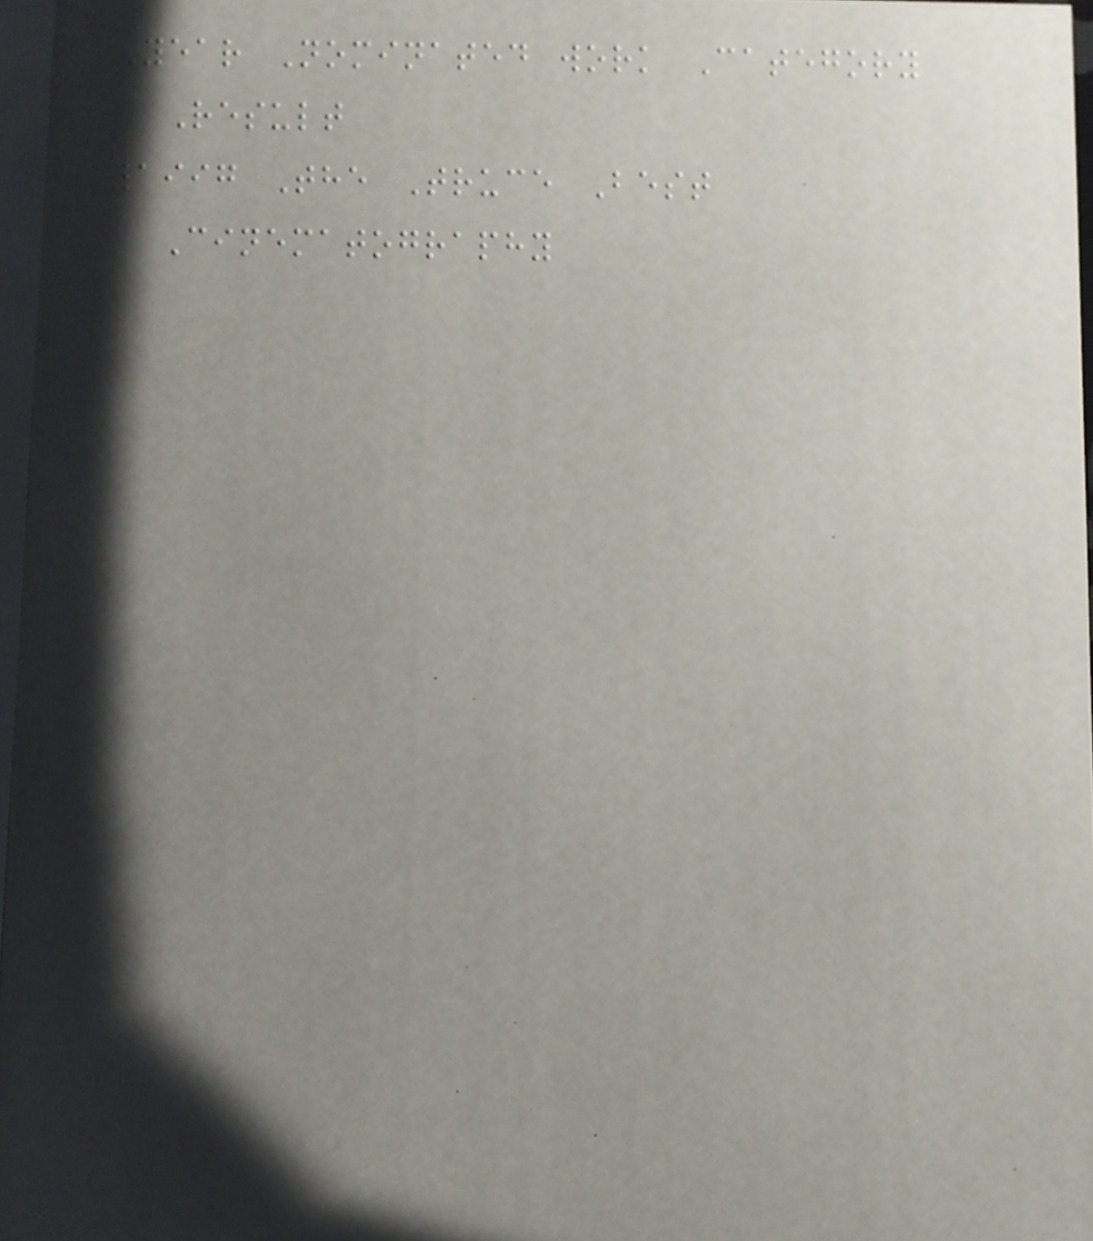Year Nominated work Category
Result
1997 The Truce Best
Cinematography
